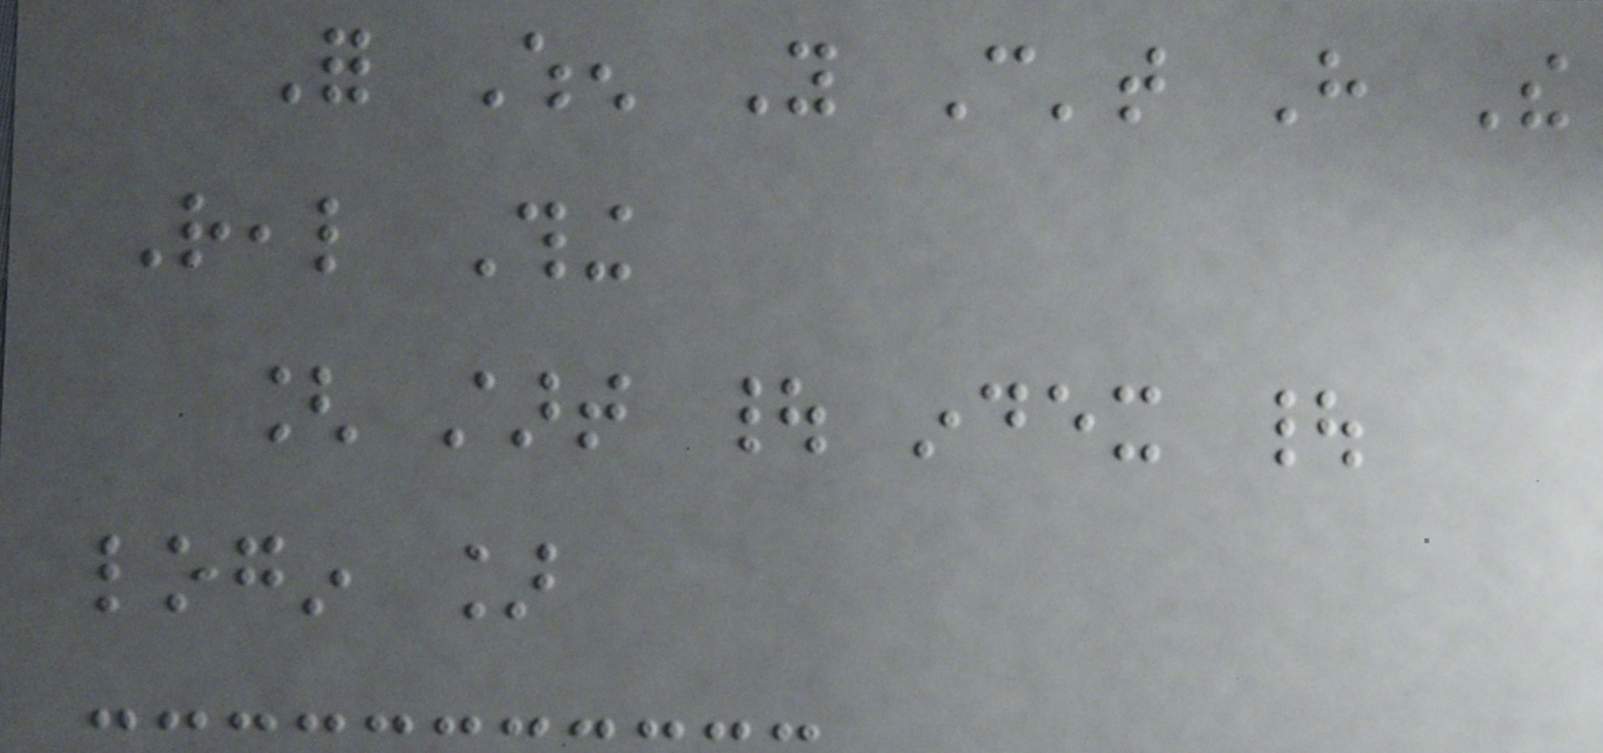For When You Can't Have The
Real Thing
[ start | index |
login ]
